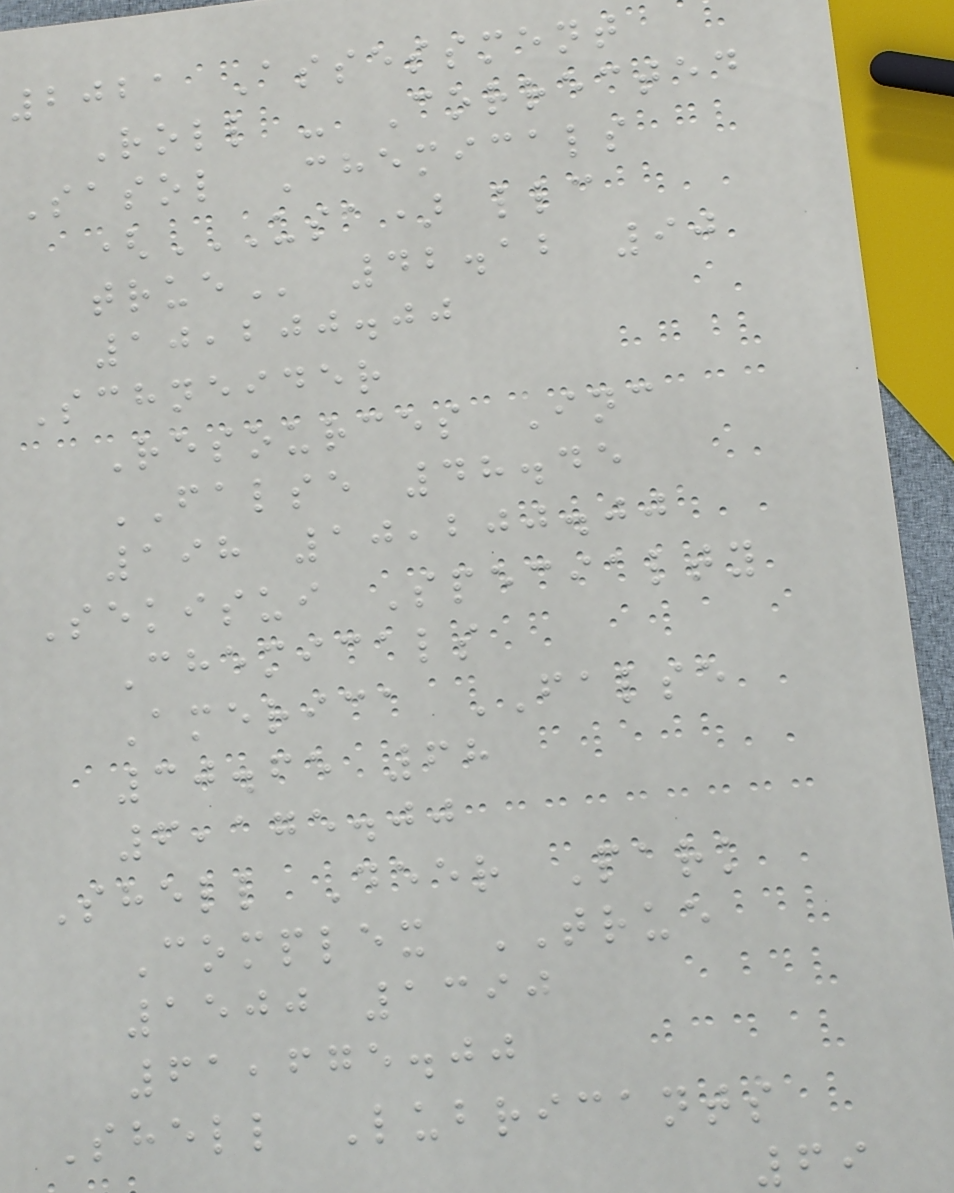2021 Assessment
Roll - Corrected
Sasol Chemicals
(USA) LLC
TRUE 42.12 90
10,200.00
Schneider
Resources Inc
FALSE 48.45
198 10,200.00
Sekisui Specialty
Chemicals
America FALSE
30.65 68
6,175.00
Shell Deer Park
Complex TRUE
1500 1390
61,675.00
Shell Lubricants
69
